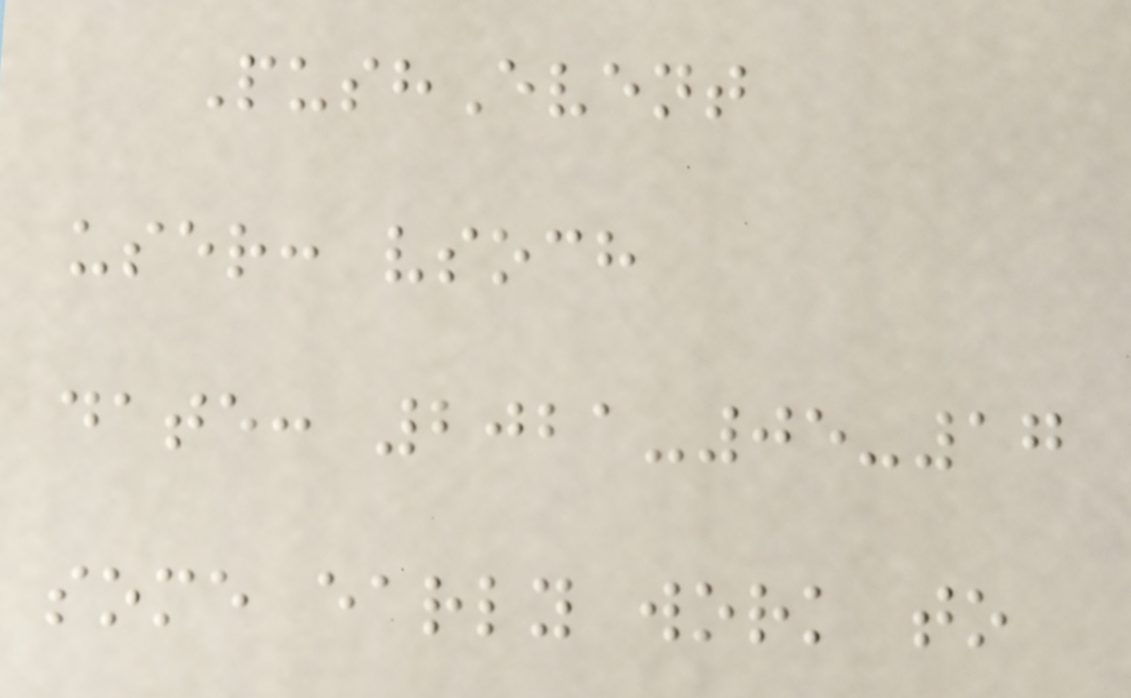PushEvent
user: vsoch
date: 2021-05-17
some early work to
